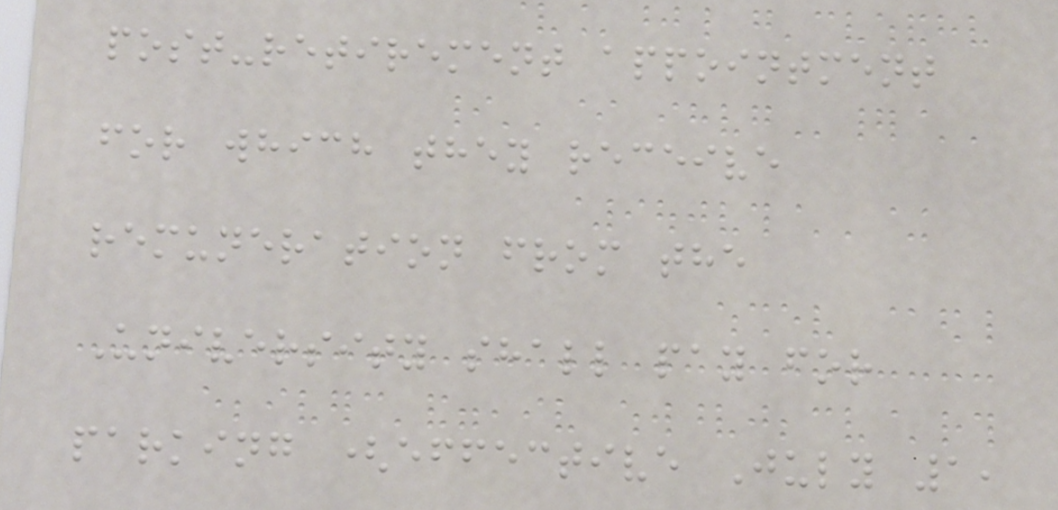post-retirement appointment
for which they receive
remuneration from the
University shall pay for
parking (effective July 1,
